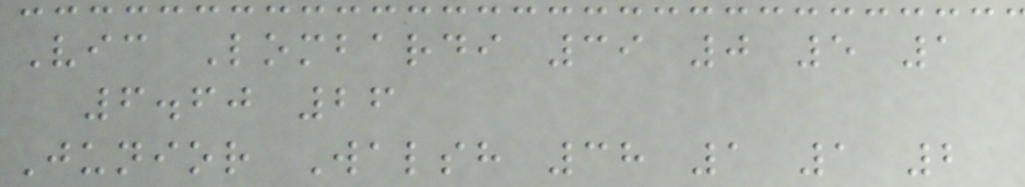Vic Lombardi 39 0 5 1
6.60 26
Junior Walsh 38 1 1 2
